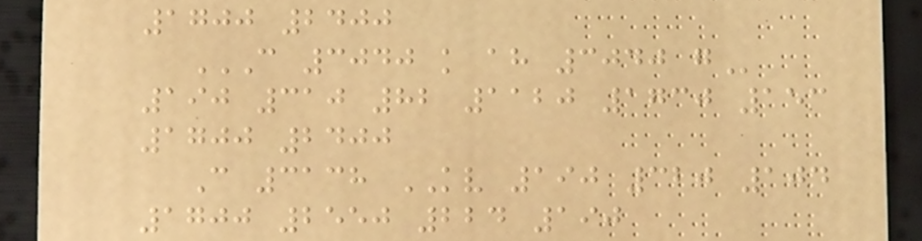1700 2400
C 3040 K AH 3040 G
190 310 82 1120 1730 153
1700 2400
C 3138 KV 190 320 104
1700 2550 224 190
